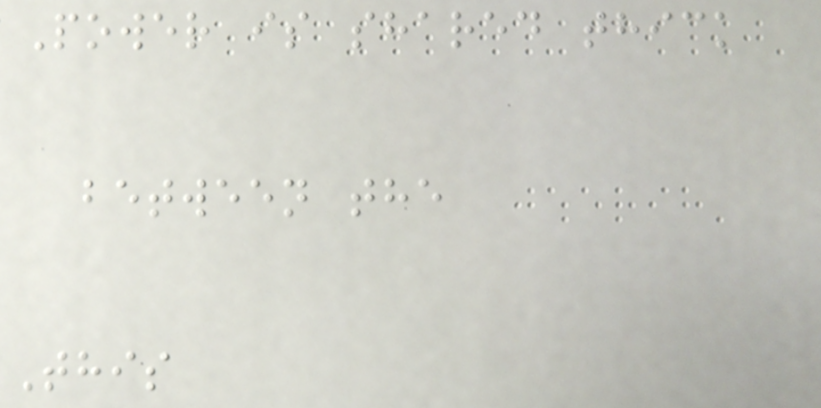Power is shared thick
between the
This
